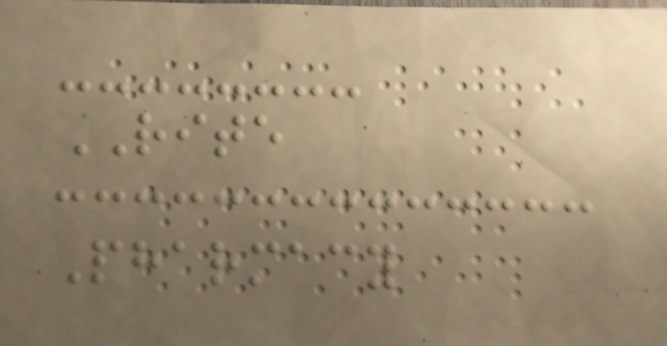RITE
Pharmacy
